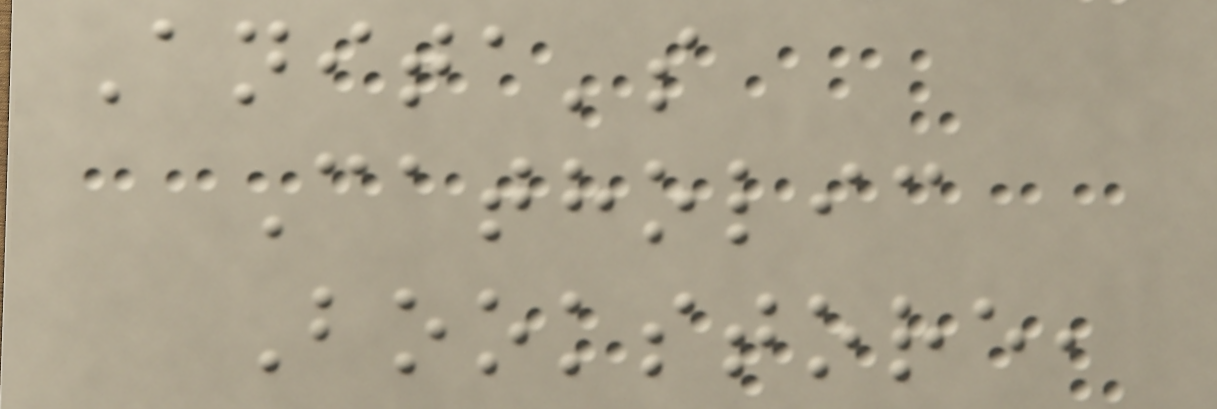Anita's
Catholic
Bookstore,
